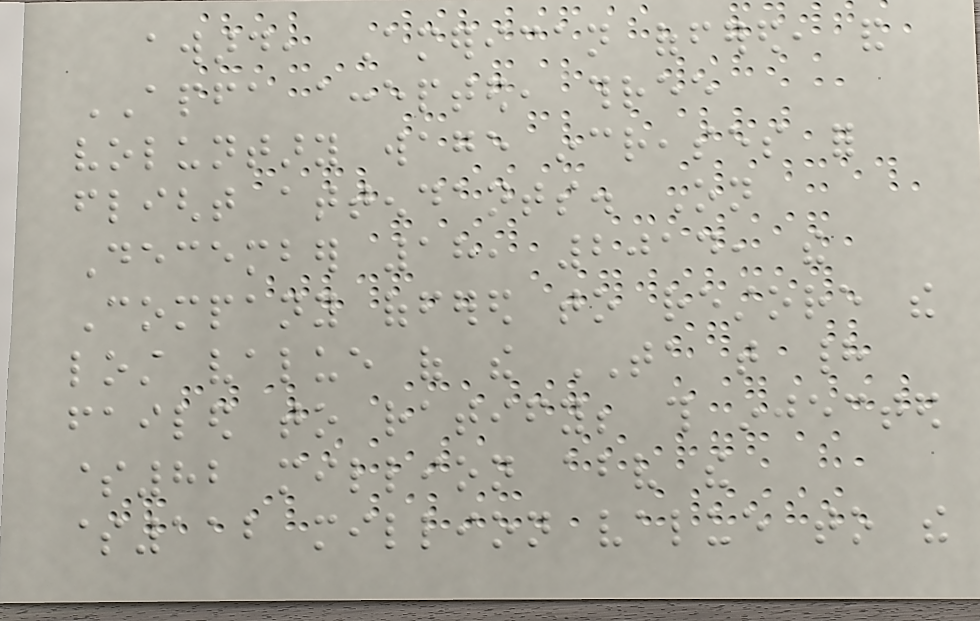award, American offered, and
APFA accepted, three
voluntary wage increases for
flight attendants. On
December 18, 2014, the
Company offered to restore the
lost value of the TA that had
failed to ratify; this injected
$82 million above the
$112 million value to the
